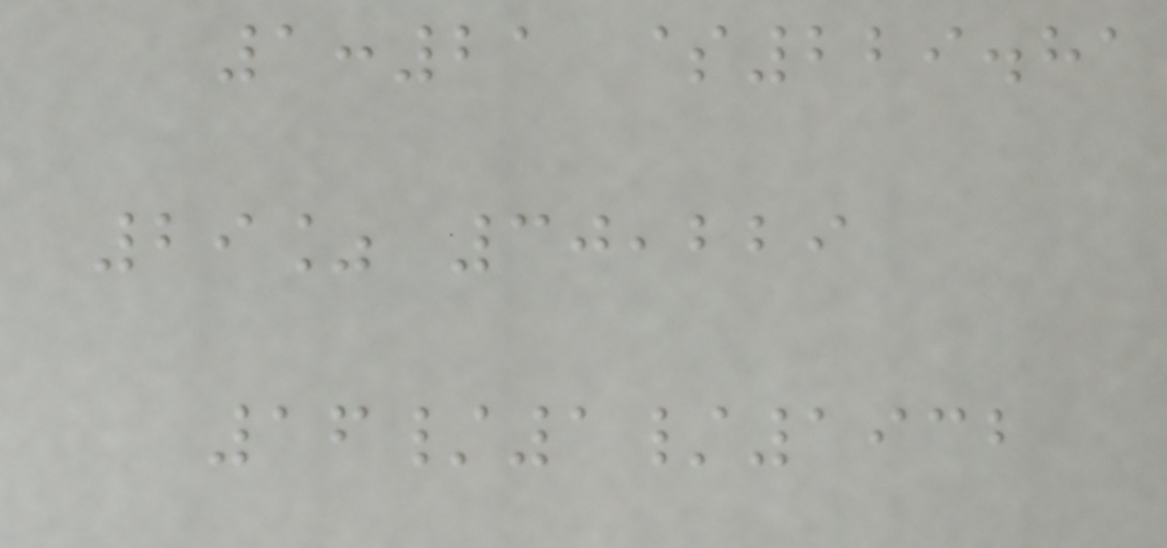1:21 $229.81
29% 30,229
16/1/1932
